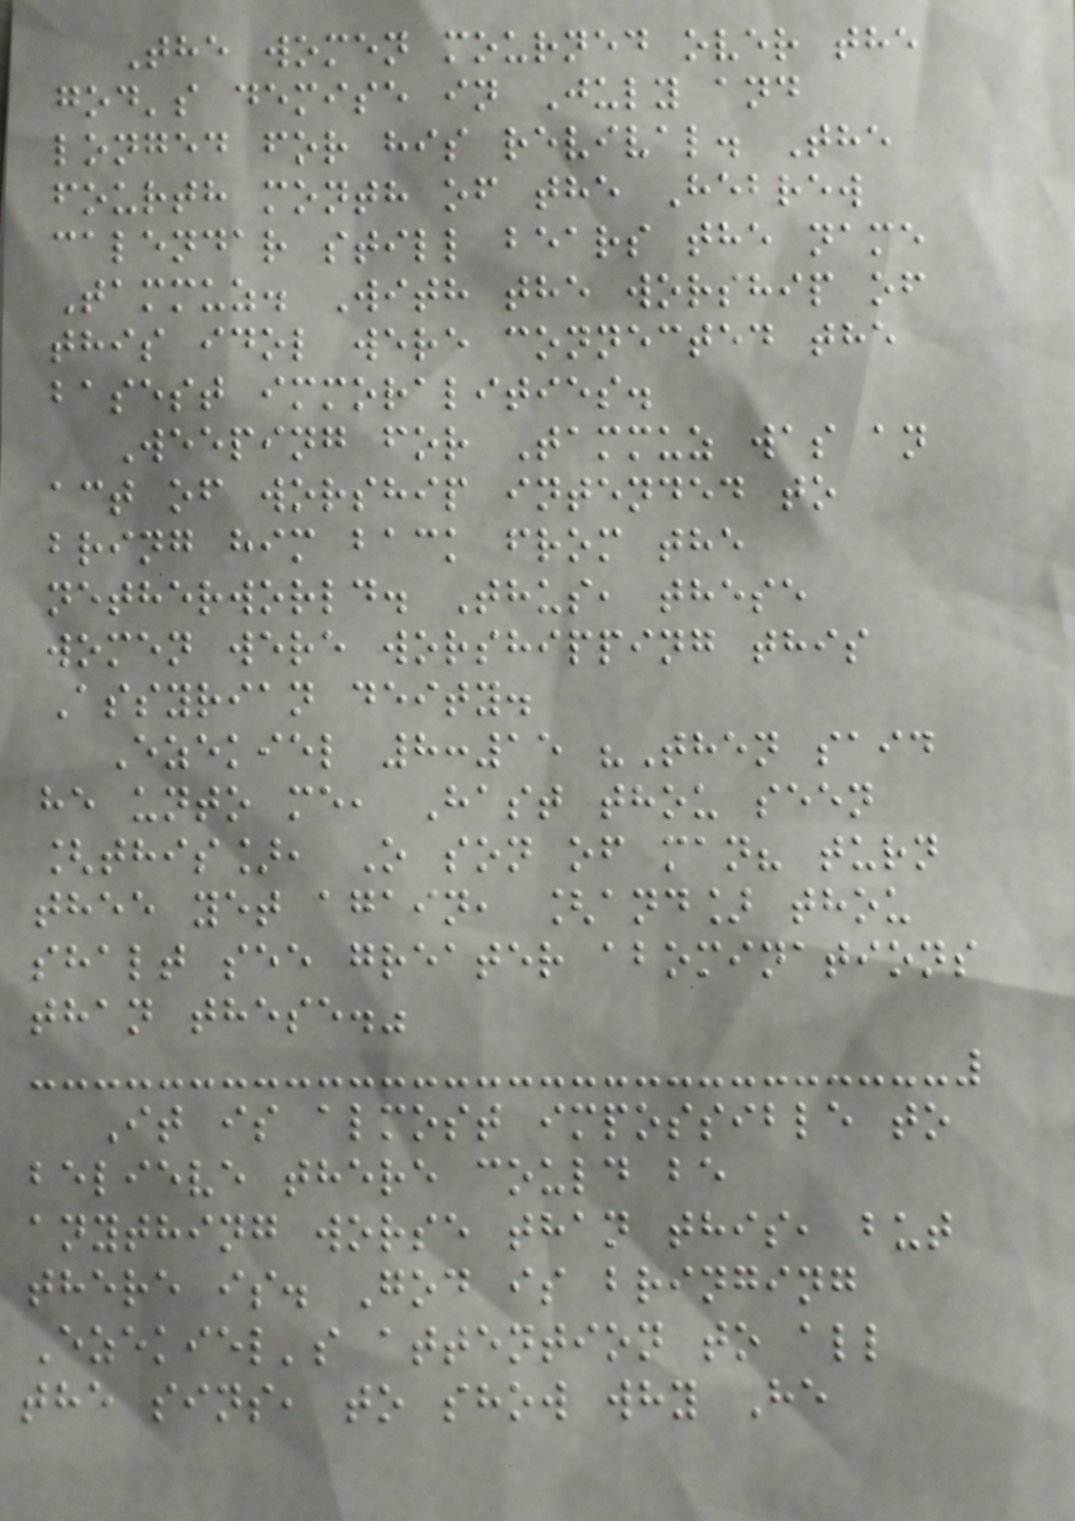The women mourned over the
god's demise in July and
longed for his revival. The
fourth month of the Hebrew
calendar still bears the name
Tammuz. With the worship of
this idol were connected the
basest immoralities.
Weeping for Tammuz was an
act of worship intended to
bring him back from the
netherworld. Thus, these
women were worshipping this
Assyrian deity.
Ezekiel 8:15 "Then said
he unto me, Hast thou seen
[this], O son of man? turn
thee yet again, [and] thou
shalt see greater abominations
than these."
It is almost impossible to
believe there could be
anything worse than this, but
there is. God is bringing
Ezekiel's attention to all
the sins, to show why He
